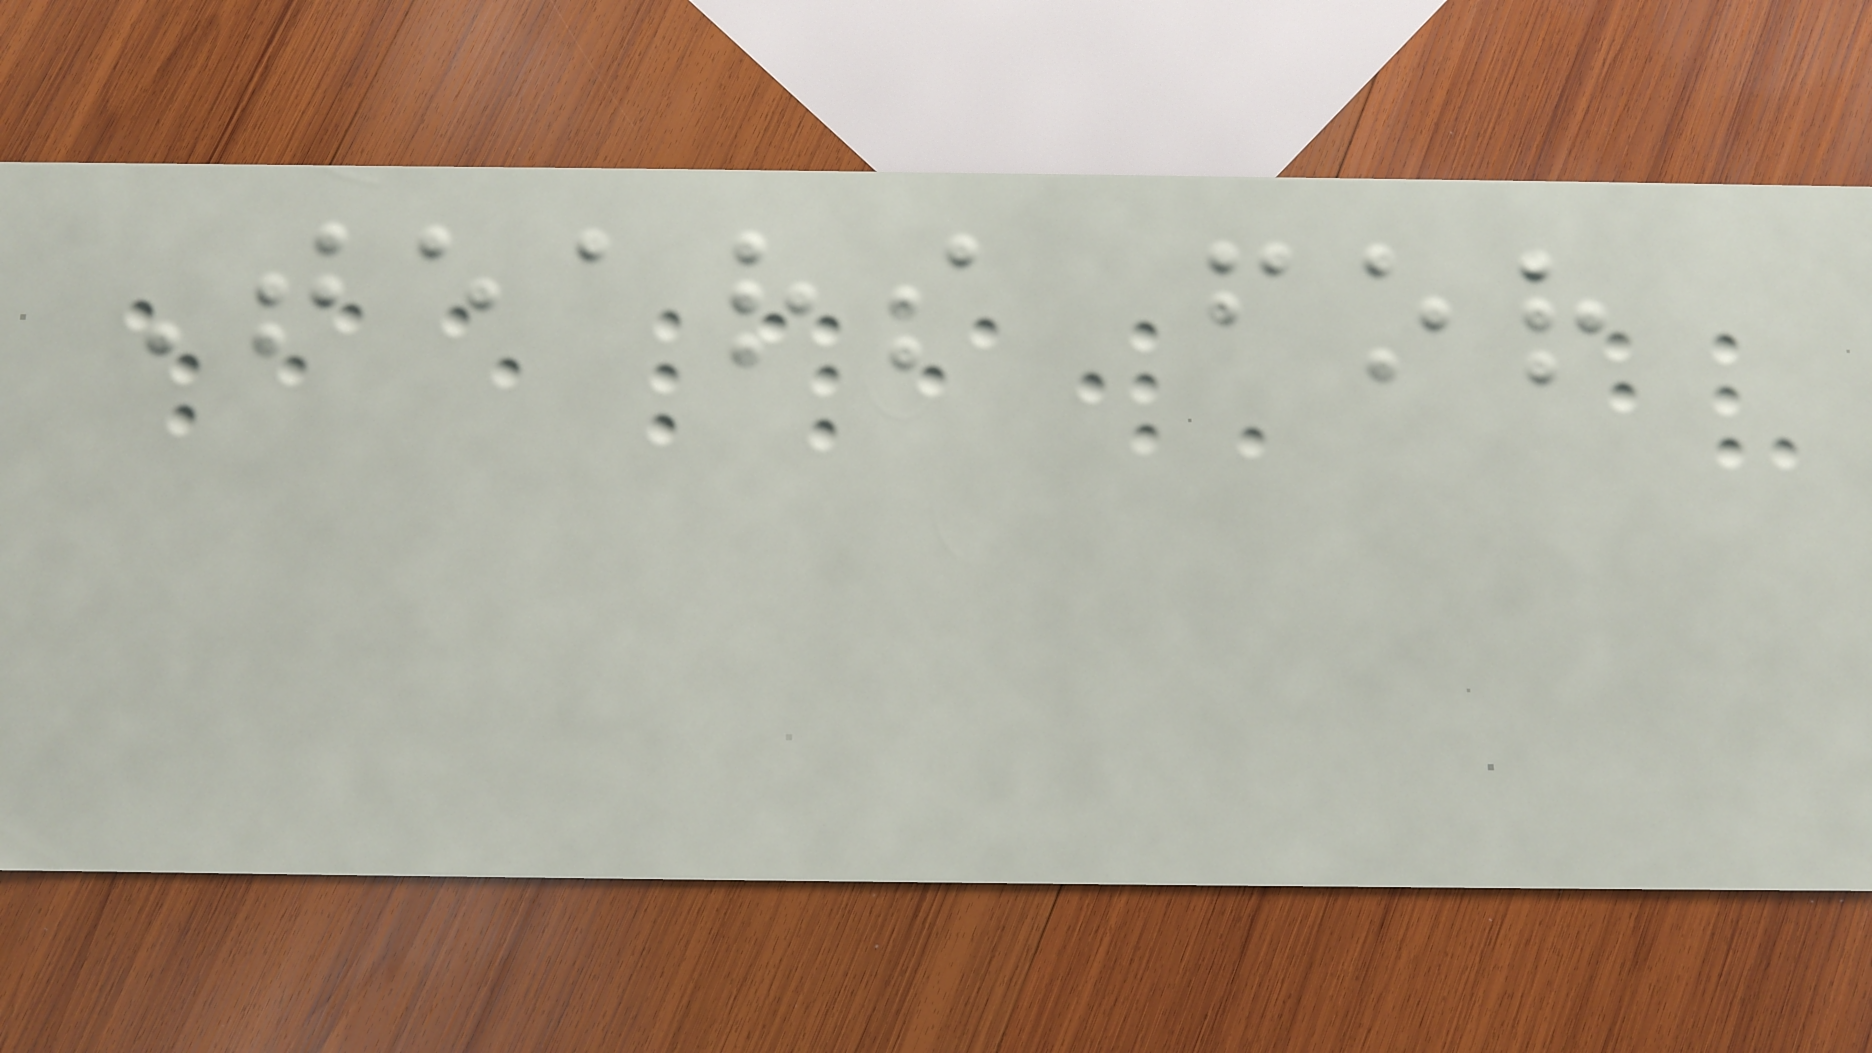Tears for
